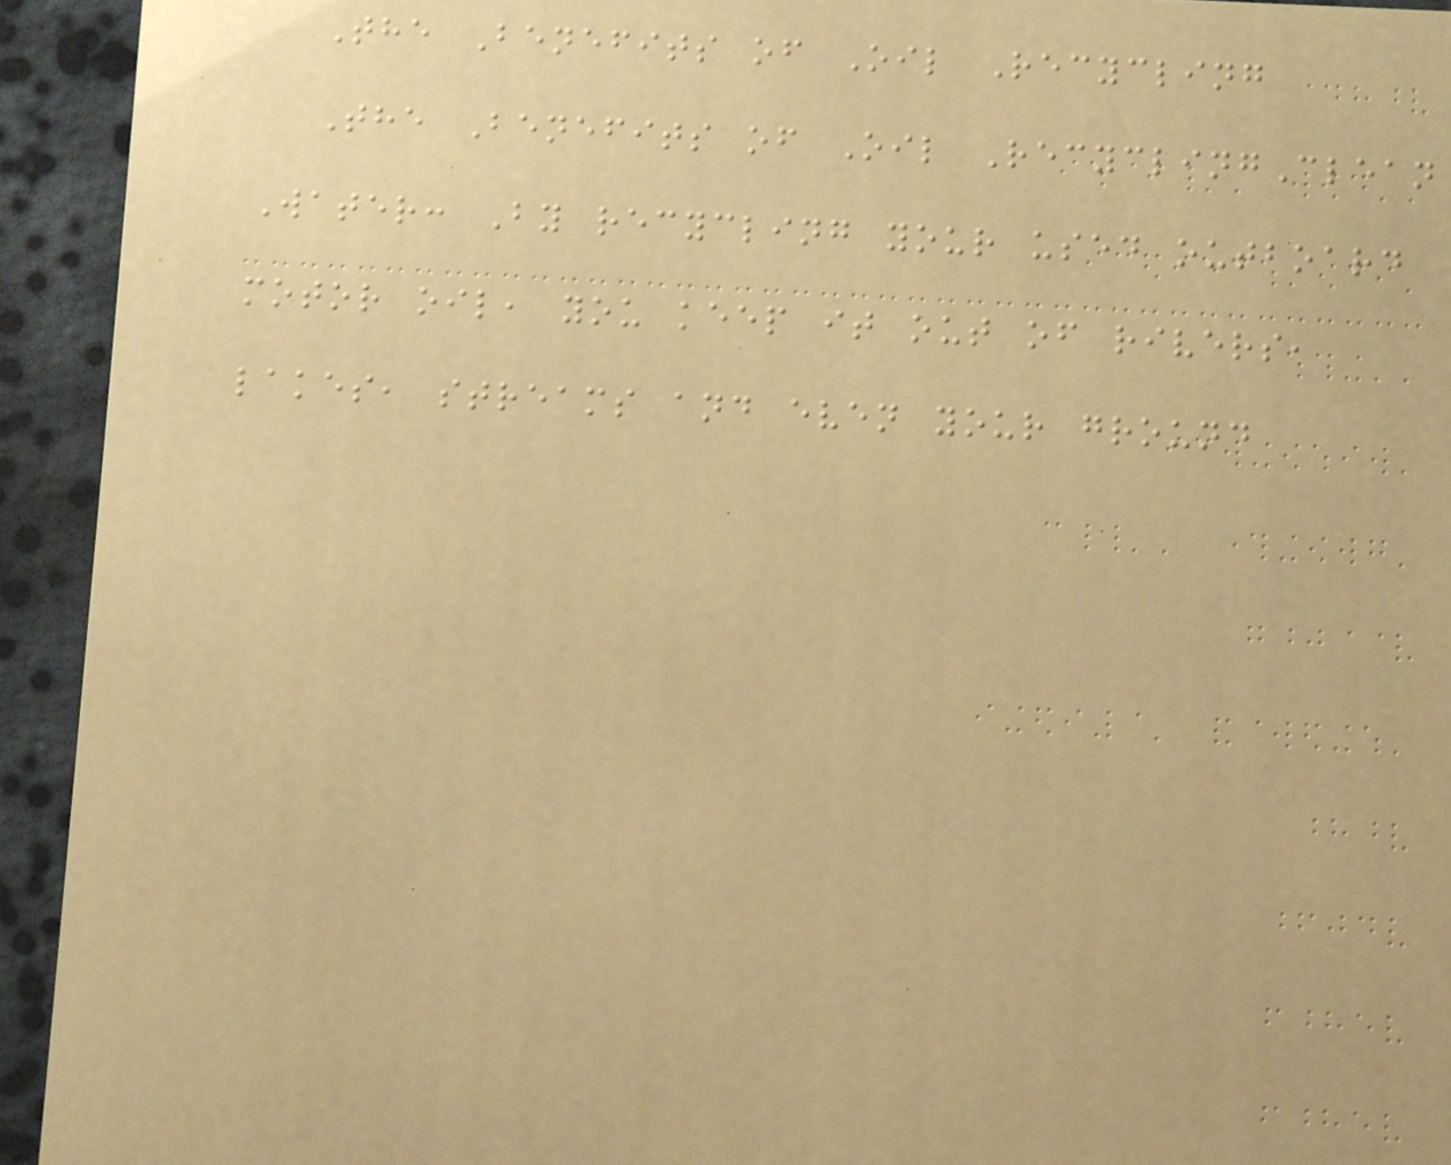The Benefits of Oil Recycling
The Benefits of Oil RecyclingClean
Water: By recycling your used outboard
motor oil, you keep it out of rivers,
lakes, streams and even your ground
